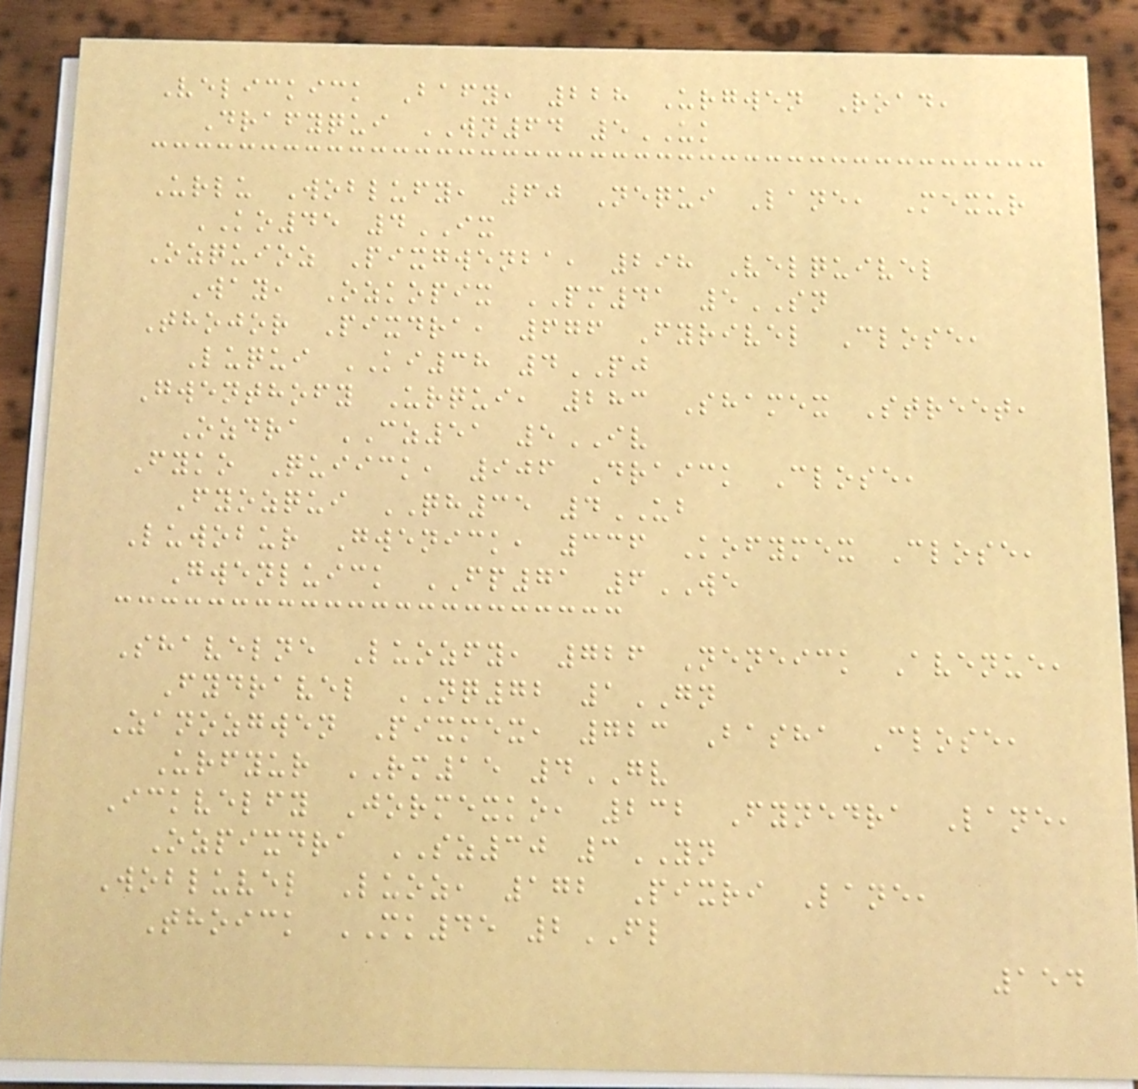Velickick Bafy, 228 Urgwen Road,
Drafyqui WN64 5UK
Urlu Woblufy, 60 Nequi Lane, Mexur
KO45 4IX
Ozquioz Pixgwenba, 298 Velquivel
Way, Ozkopix PM41 5SN
Thojor Pixdra, 676 Fyrivel Close,
Luqui KI38 4PJ
Gwenthofy Urqui, 283 Shamex Street,
Ozdra CZ51 5IV
Fyko Quiick, 906 Draick Close,
Fyozqui QH35 4UB
Luwobur Gwenick, 336 Kofymex Close,
Gwenluick FP71 6WE
Shavelne Luozfy, 726 Neneick Avenue,
Fydravel NQ72 1GN
Zanozgwen Pixmex, 723 Basha Close,
Urfyur RM15 4GV
Ickvelfy Jormexko, 232 Fynedra Lane,
Ozpixdra SZ30 3YN
Wobluvel Luoz, 172 Pixri Lane,
Thoick MK45 2FL
154
